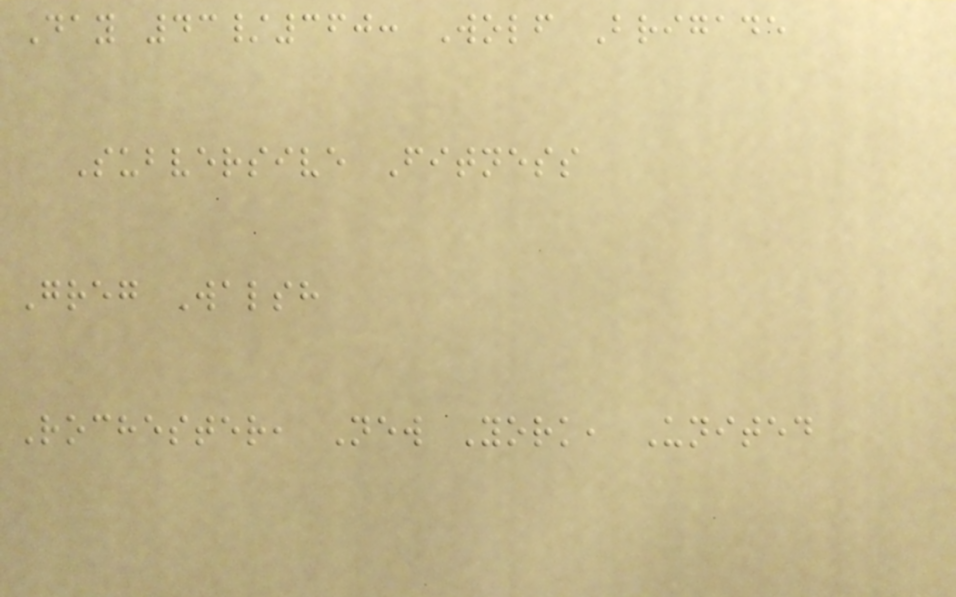Day 43/360: Wolf Brigade
Subversive Fitness
Greg Walsh
Rochester, New York, United
